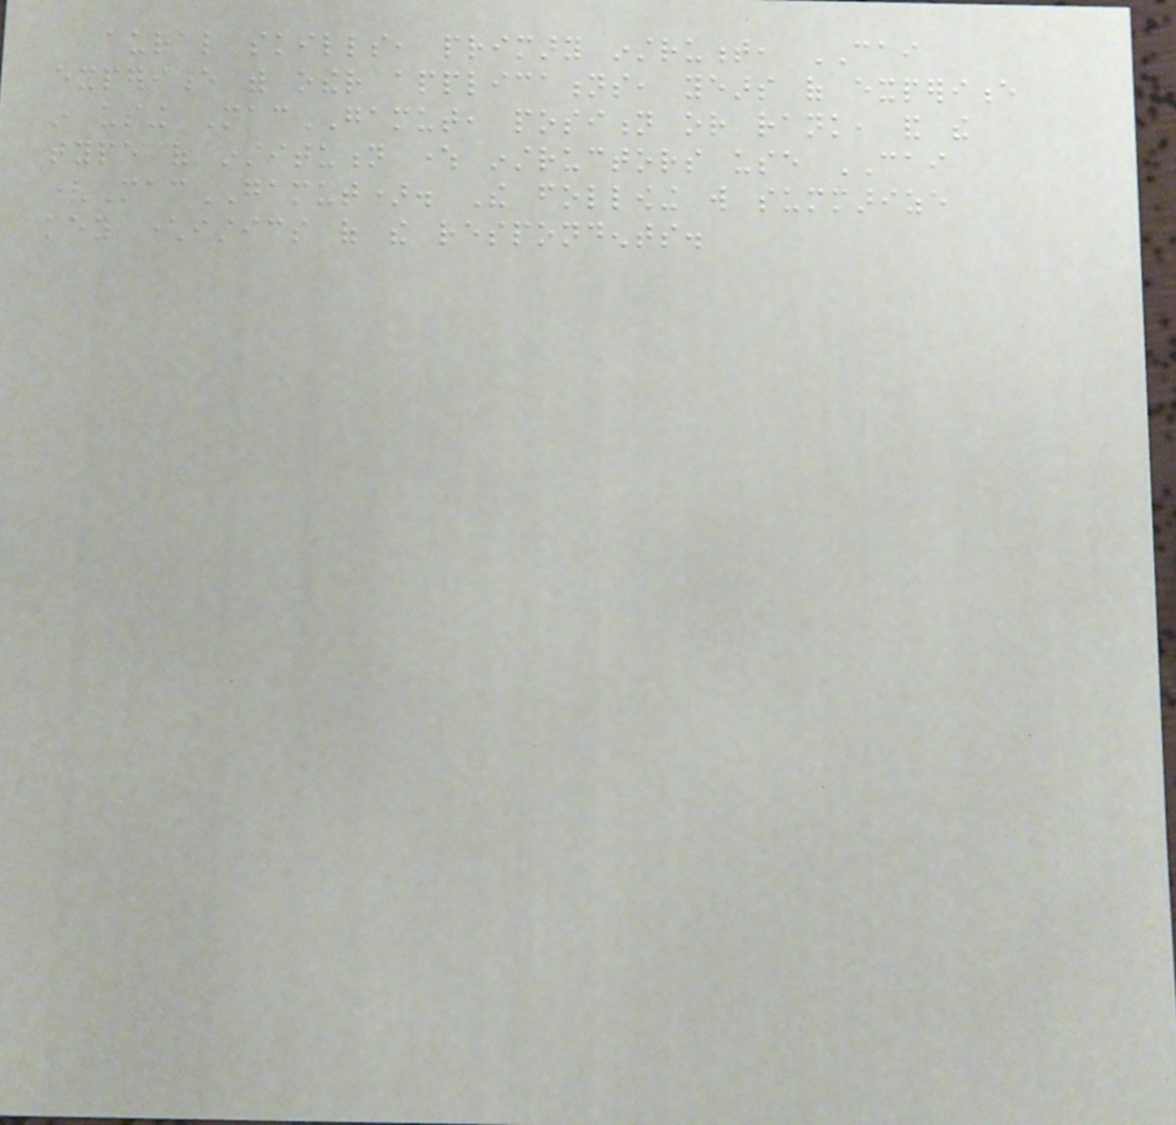aural skills, primary instrument, CAI
experience with other applications, years of experience
in using MacGAMUT, position or rank, and the
type of institution where instructors use CAI
(MacGAMUT). The following will summarize
key characteristics of the respondents.
